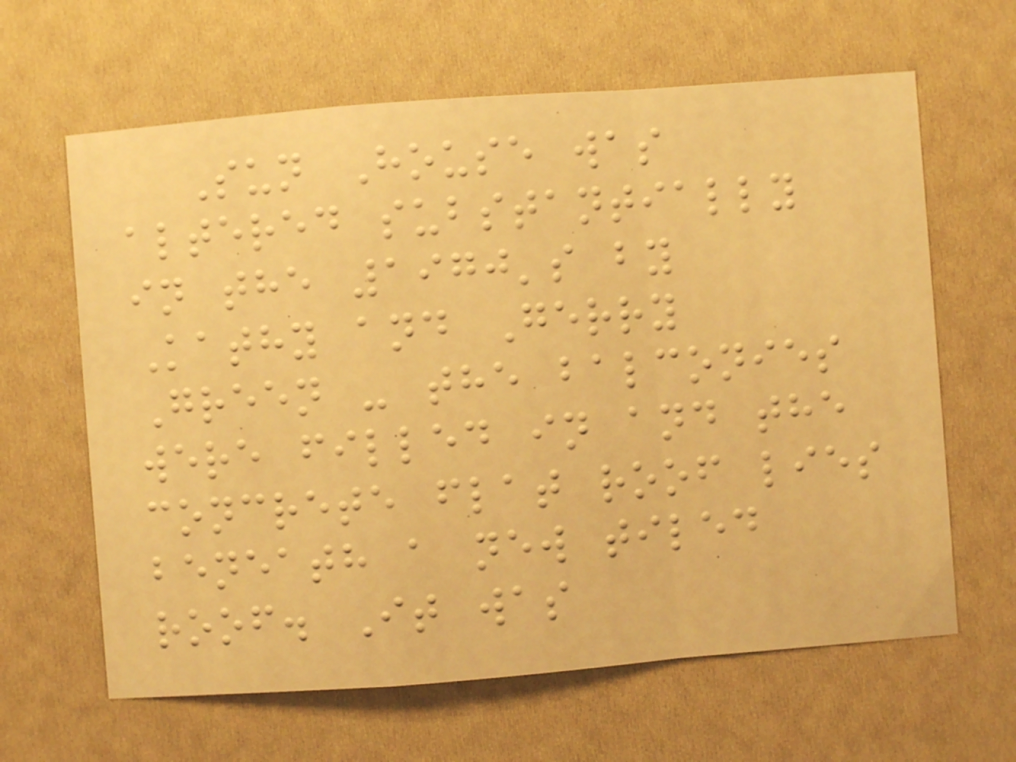Sun House was
altered substantially
in the 1970's by
Kathy and Gerry
Green - the balconies
were filled in and the
concrete flat roof lies
beneath a new tiled
roof. It was
